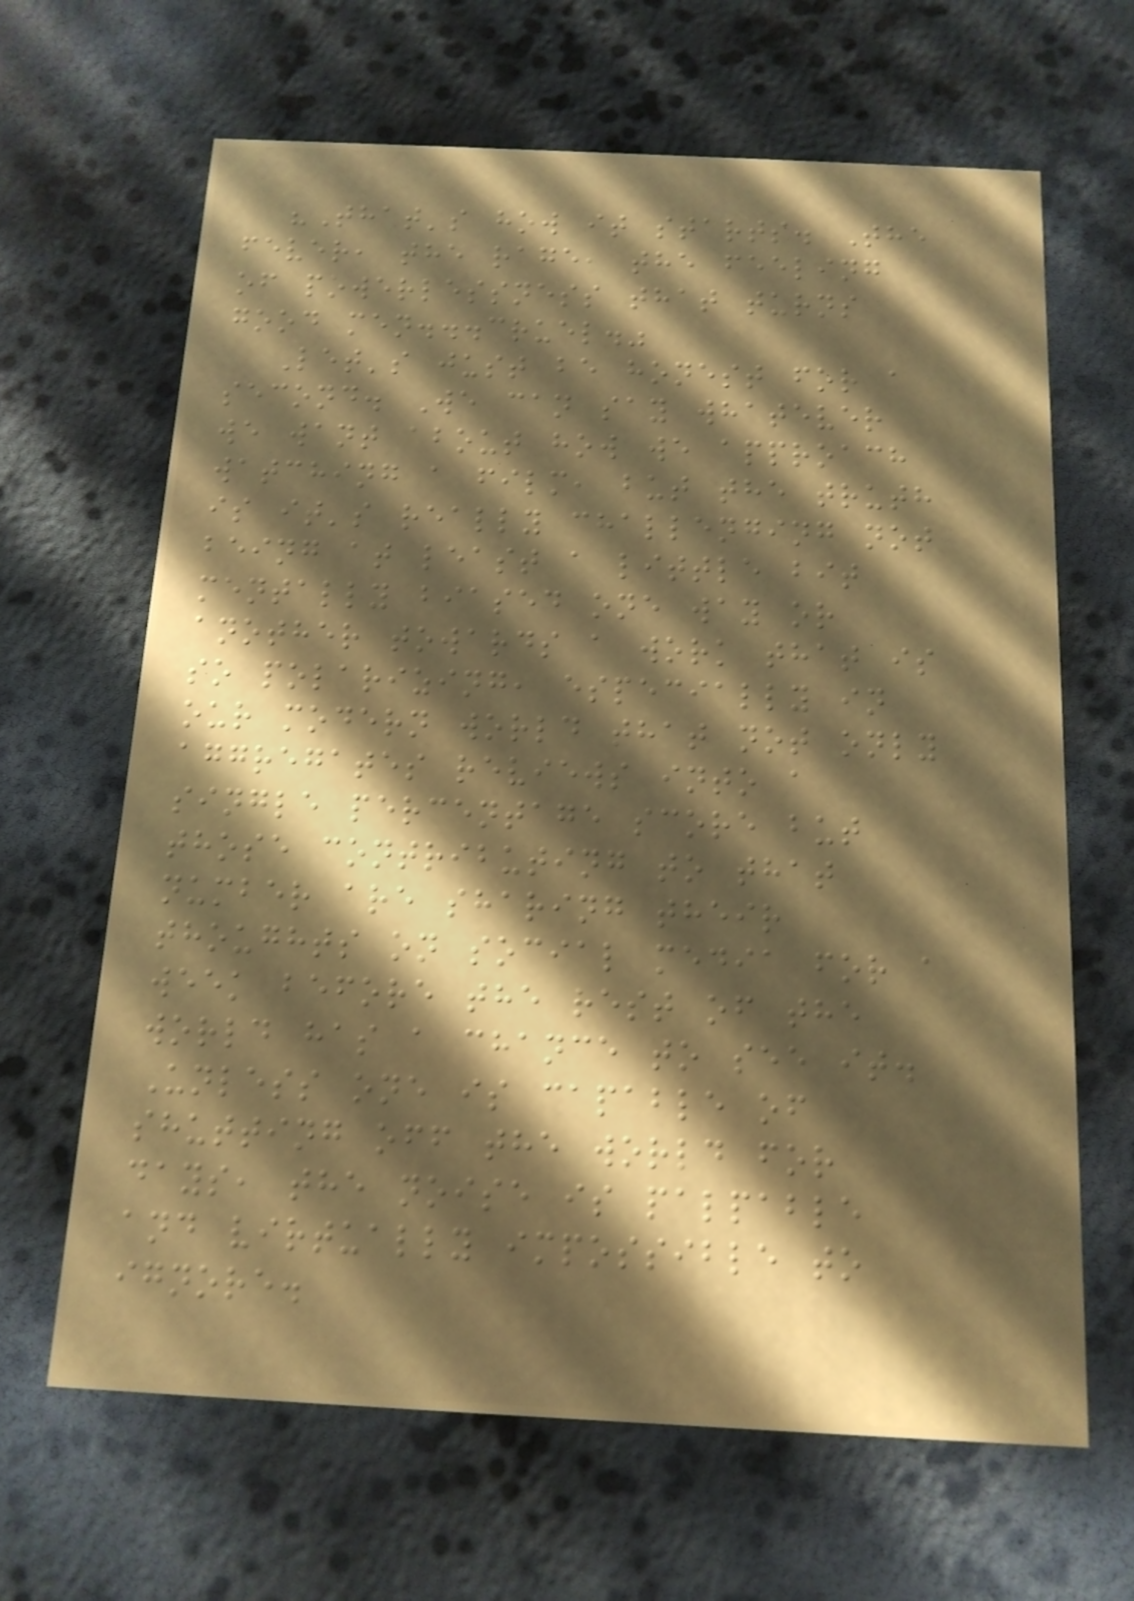"That's how it starts. The
fever, the rage, the feeling
of powerlessness that turns
good men...cruel."
Let's just be honest for a
second. We can say whatever
we want about how we approach
watching a film, but the truth
is it's really challenging not
being at least a little bit
mentally biased one way or
another towards a work that is
so polarizing, especially in
our modern world that not only
aggregates reviews into a
single percentage score but
those contributing to that
number are sharing their
thoughts on social media for a
week before the rest of the
world has a chance to see it.
Unless one is capable of
shutting off the world for
days, the noise is palpable
and virtually impossible to
ignore.
